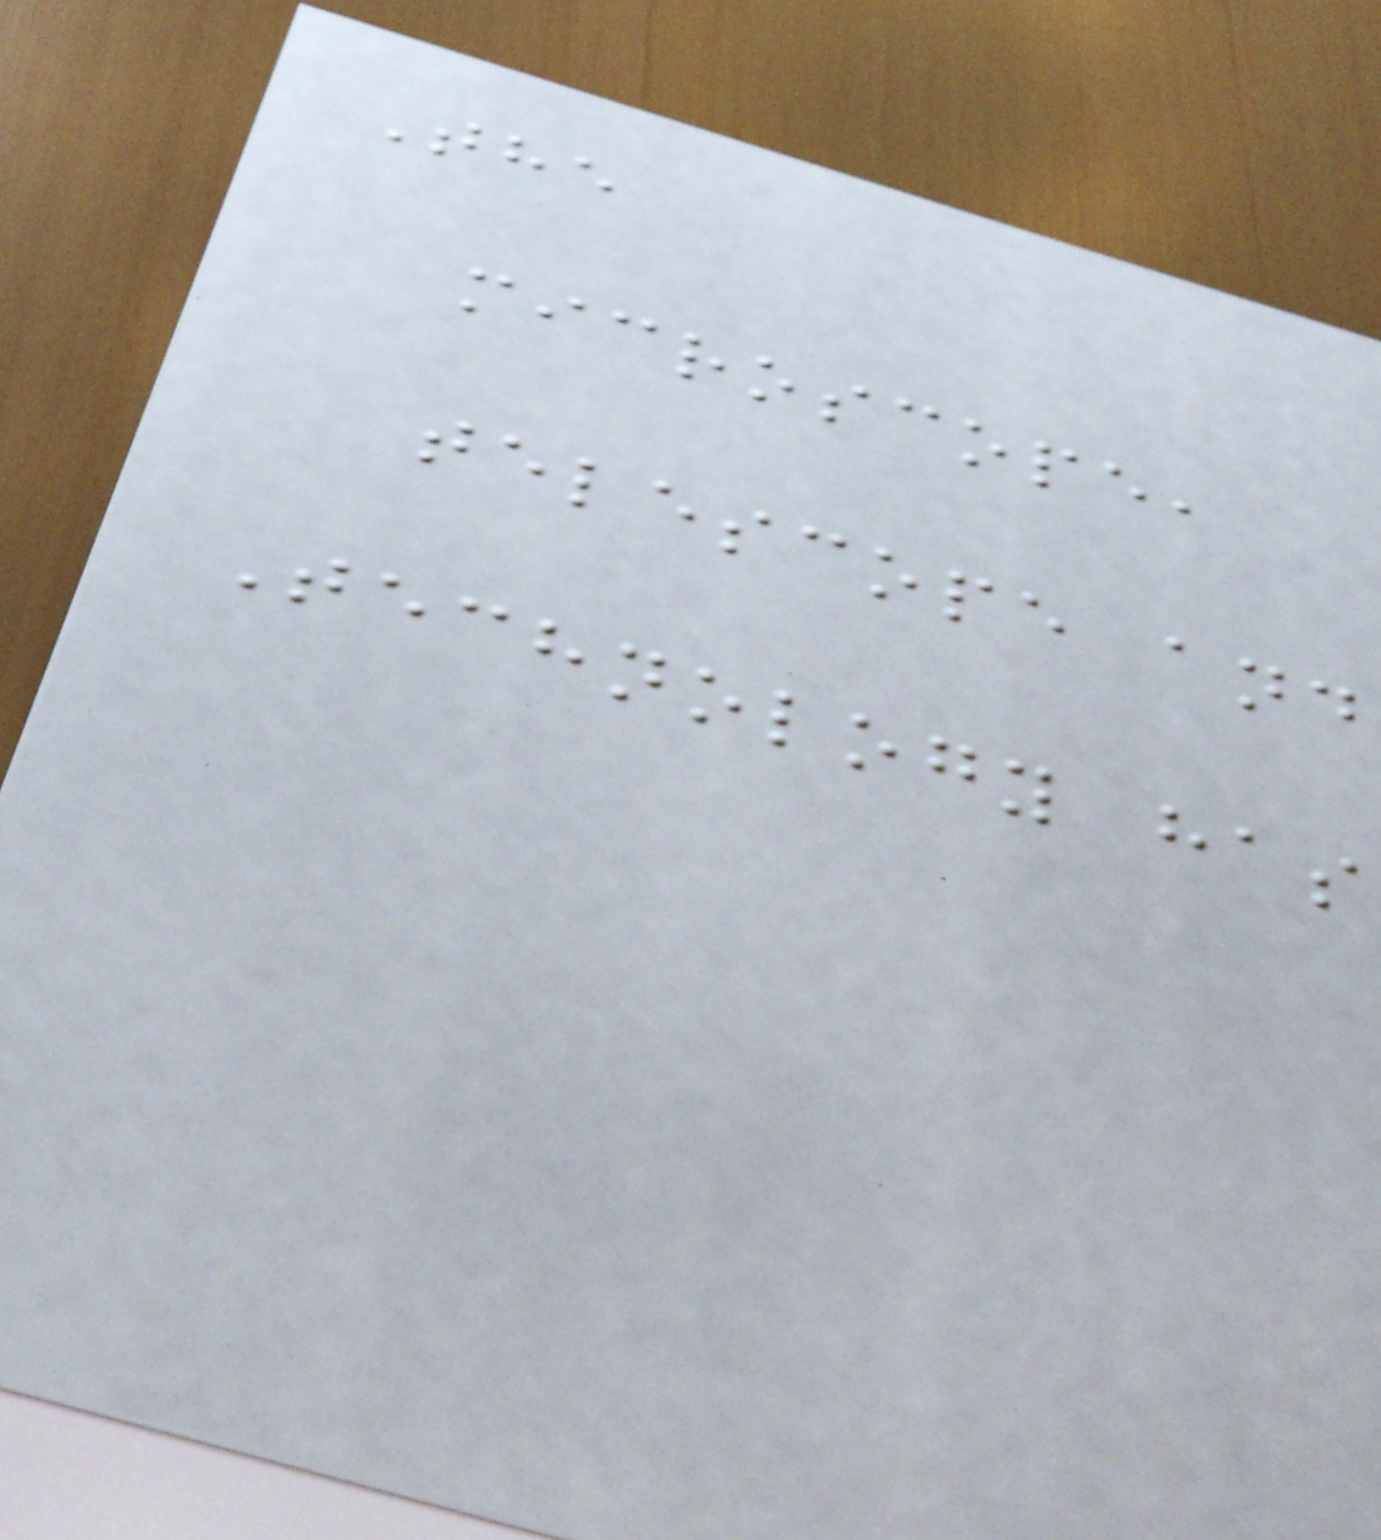The
microscope,
telescope and
Technology has
